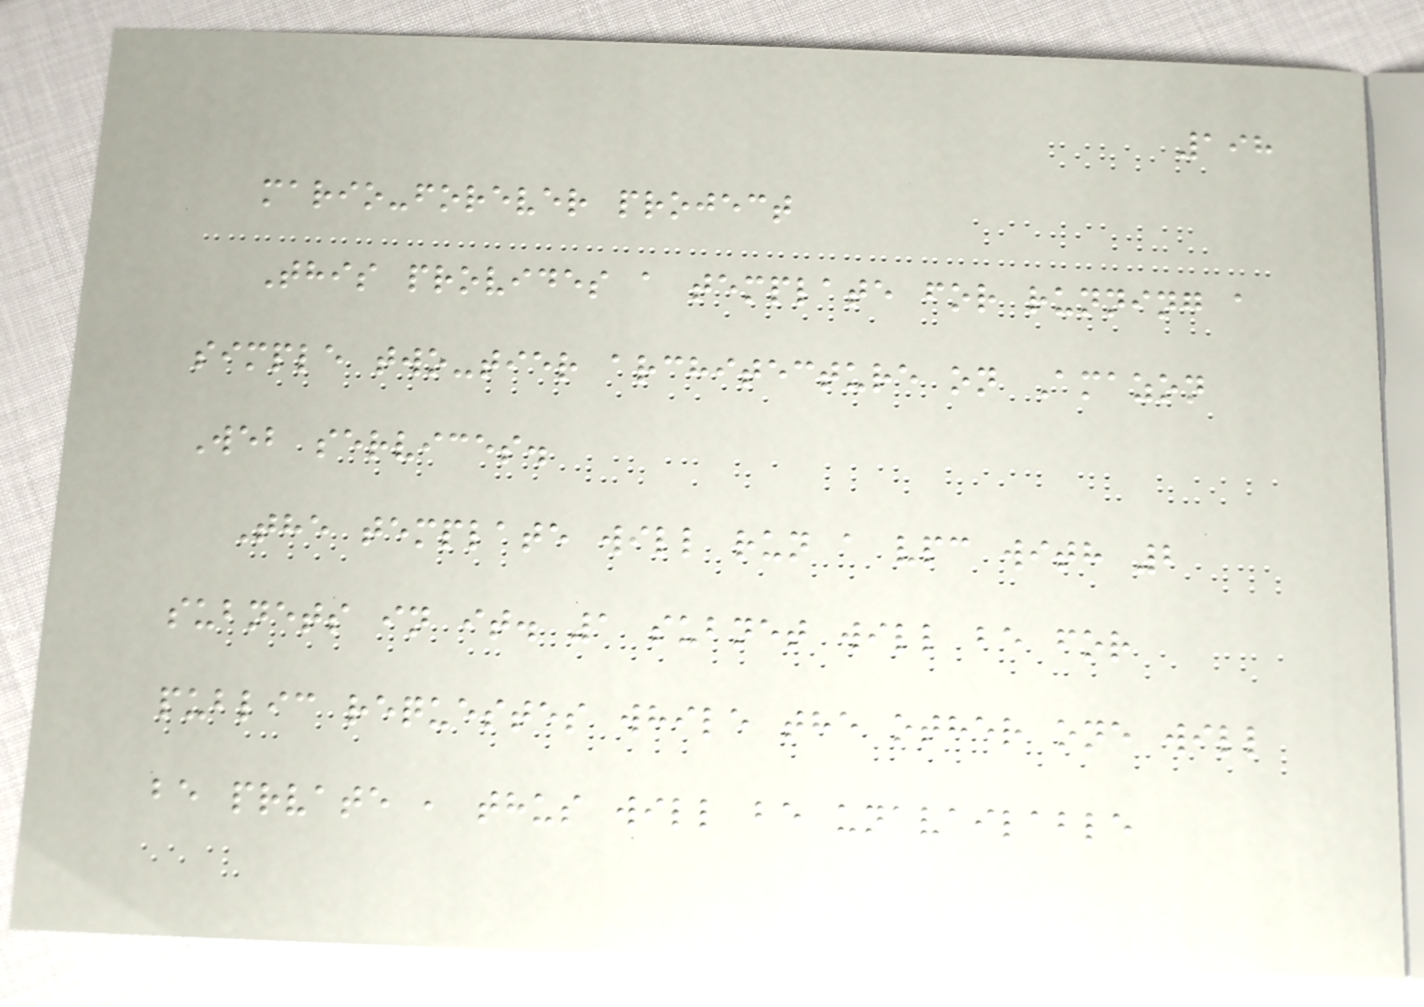198
mario-forever project
This provides a template for running a
simple two-tier architecture on Amazon
Web services.
The template will run a vpc with 2
subnets in it. 1 subnet will be for
public requestes while the other one will
be prvate , thus will be unavailable
